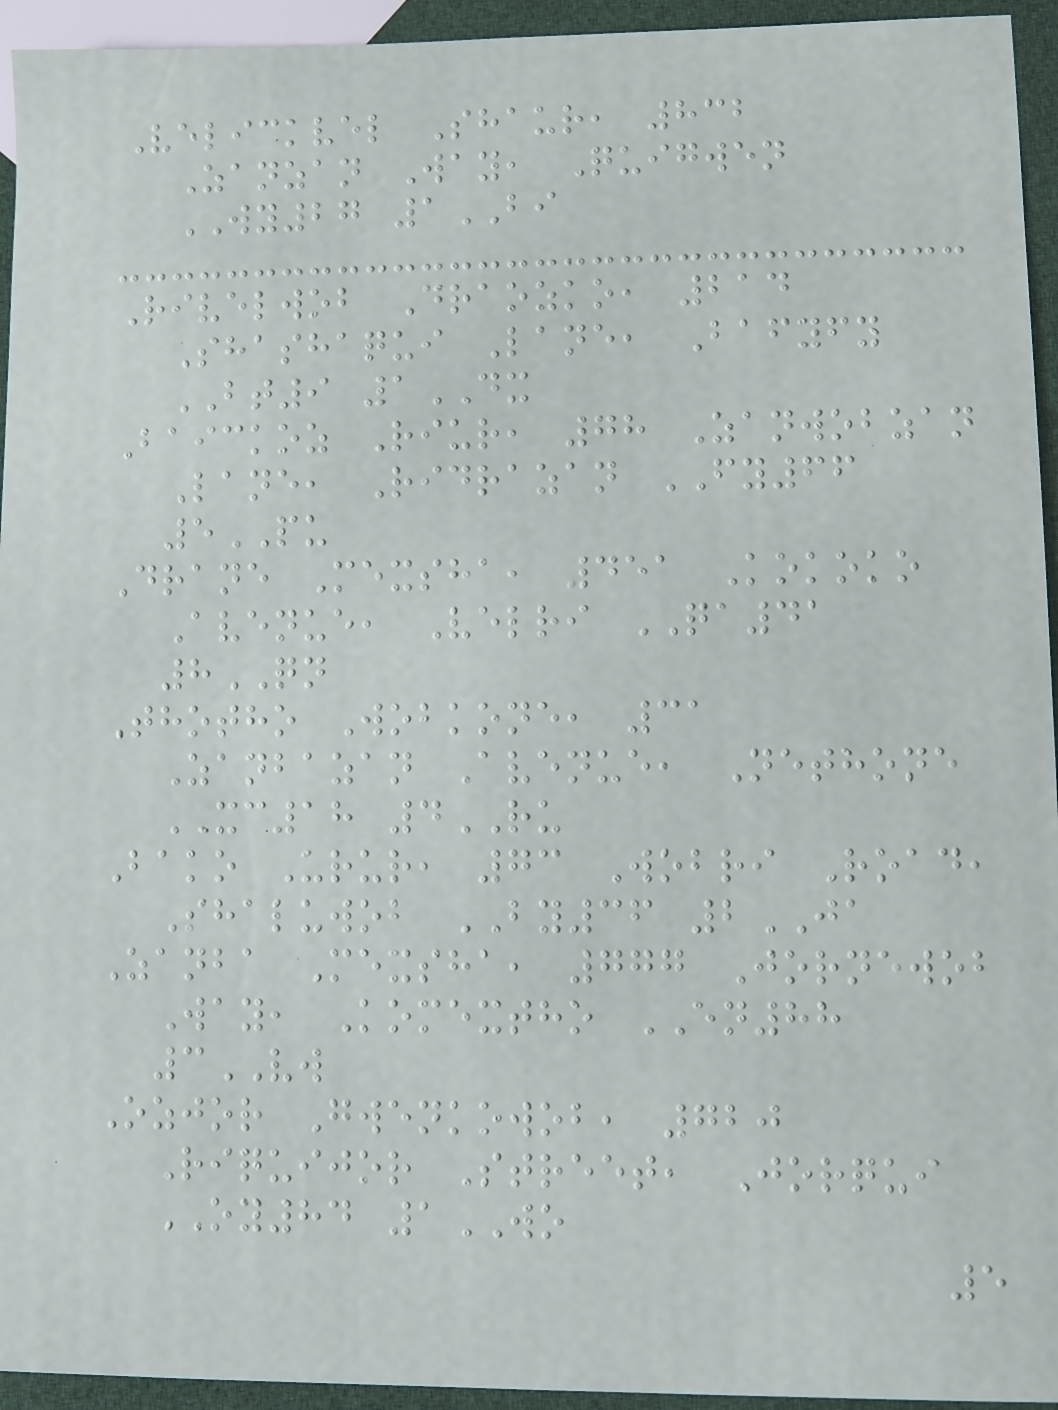Velickvel Shaur, 832
Zanzan Way, Quigwen
WY27 1BI
Rivelwob Draozko, 214
Shashaqui Lane, Bafyfy
BT9 1DX
Baickoz Riur, 78 Zanwobzan
Lane, Ridrazan FY66
5PU
Drane Mexsha, 451 Kokoko
Avenue, Velri QA41
8QN
Thotho Wobkone, 31
Zanbazan Avenue, Nethone
XC18 4RU
Bako Urur, 73 Wobri Road,
Shaluwob BY36 2JA
Zanba Mexsha, 777 Jornewob
Way, Komextho EN88
3VW
Ozjor Gwenkowob, 720
Riquijor Street, Jorqui
OY84 1WO
5
